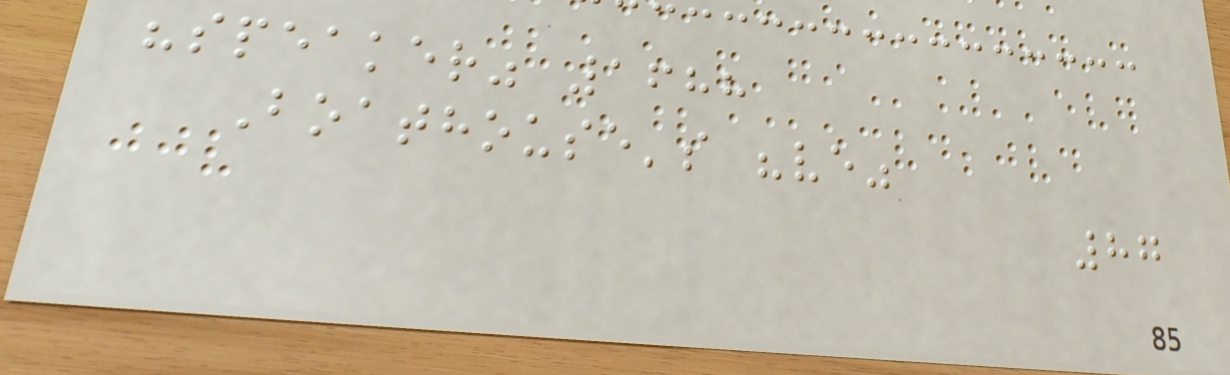"speaker" 1688
Boathouse's "ve"
87
